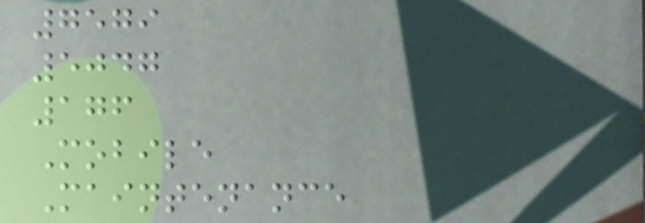7579
5047
176
Mobile
Maintenance
